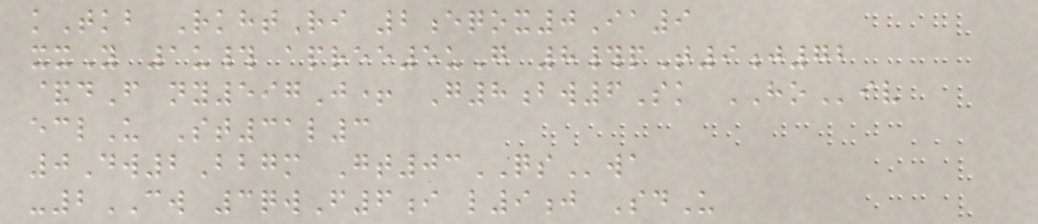kTkb RkhtRi 2eqox0Ia9
xxY 1u# apree5uG 8#pT9j72
&dF ny597J+ G8bw6Sk HOiv
eclU St31l3
0Dw2Bbgm Gt03QSwa
-2CW 3qwF6i l9j SdU
